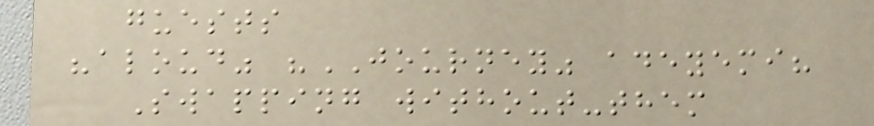guests
"aloud" "JOURNEY" adeyemi?
Swapping without-them
